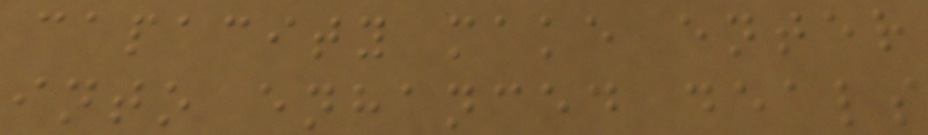capacity make enter
into enhanced deals
